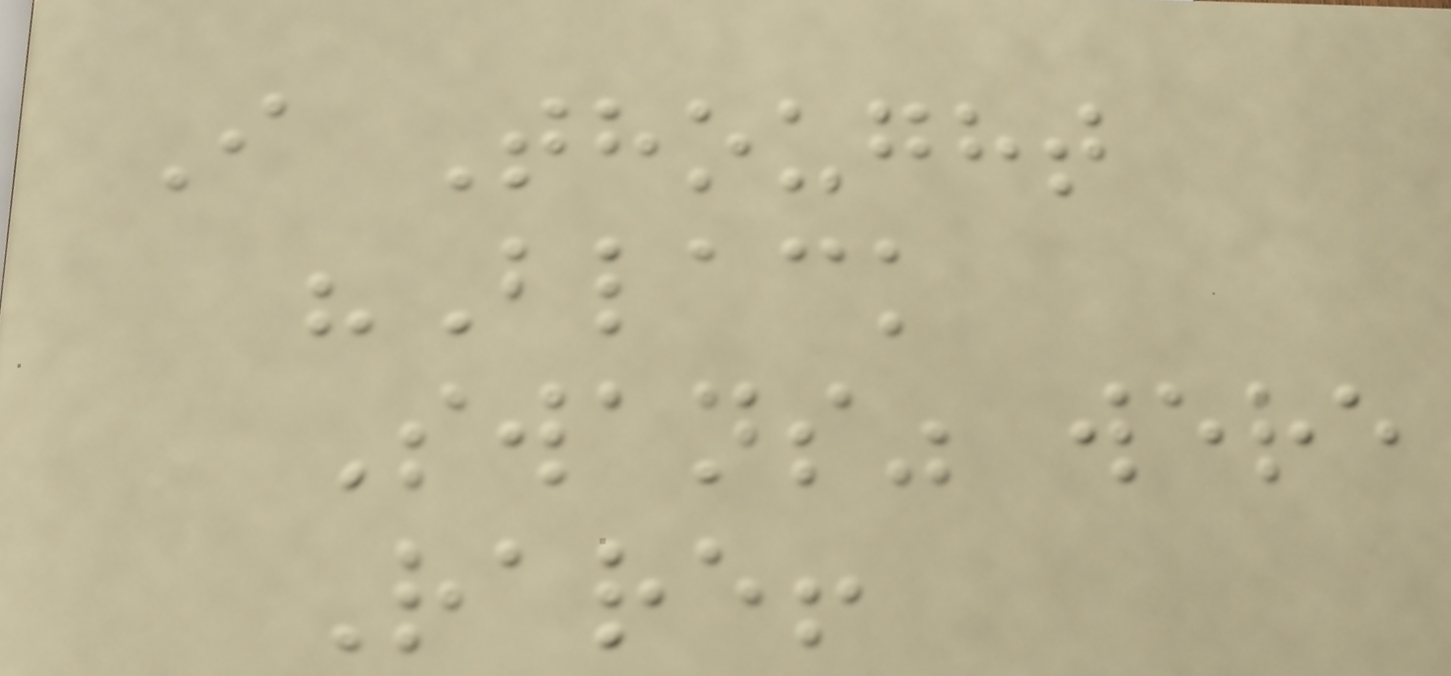I Thought
"Black
Swans" were
Rare!
